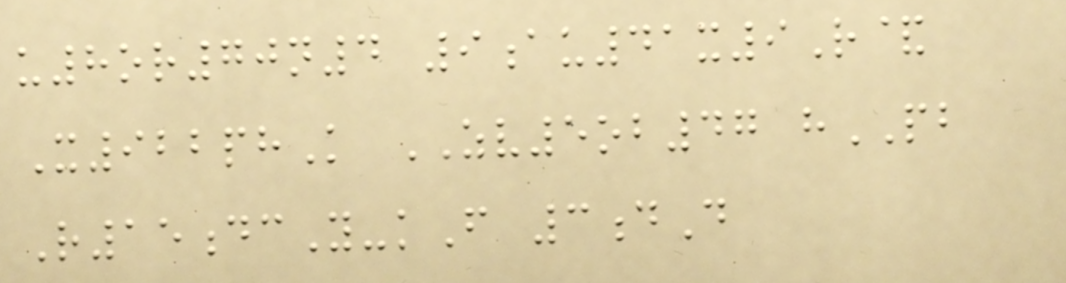u8or70n4 9au41x9R&
X922phK ZV5ob47 hPB
R15dcY-kF 3dD
